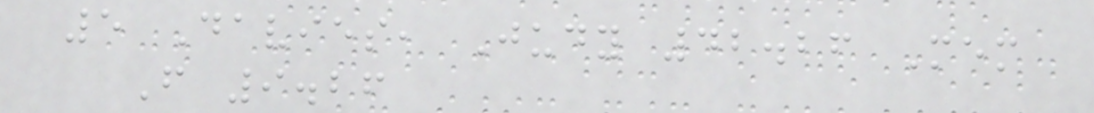5 Davies, Judy 42.26 Mem
F 9.26
